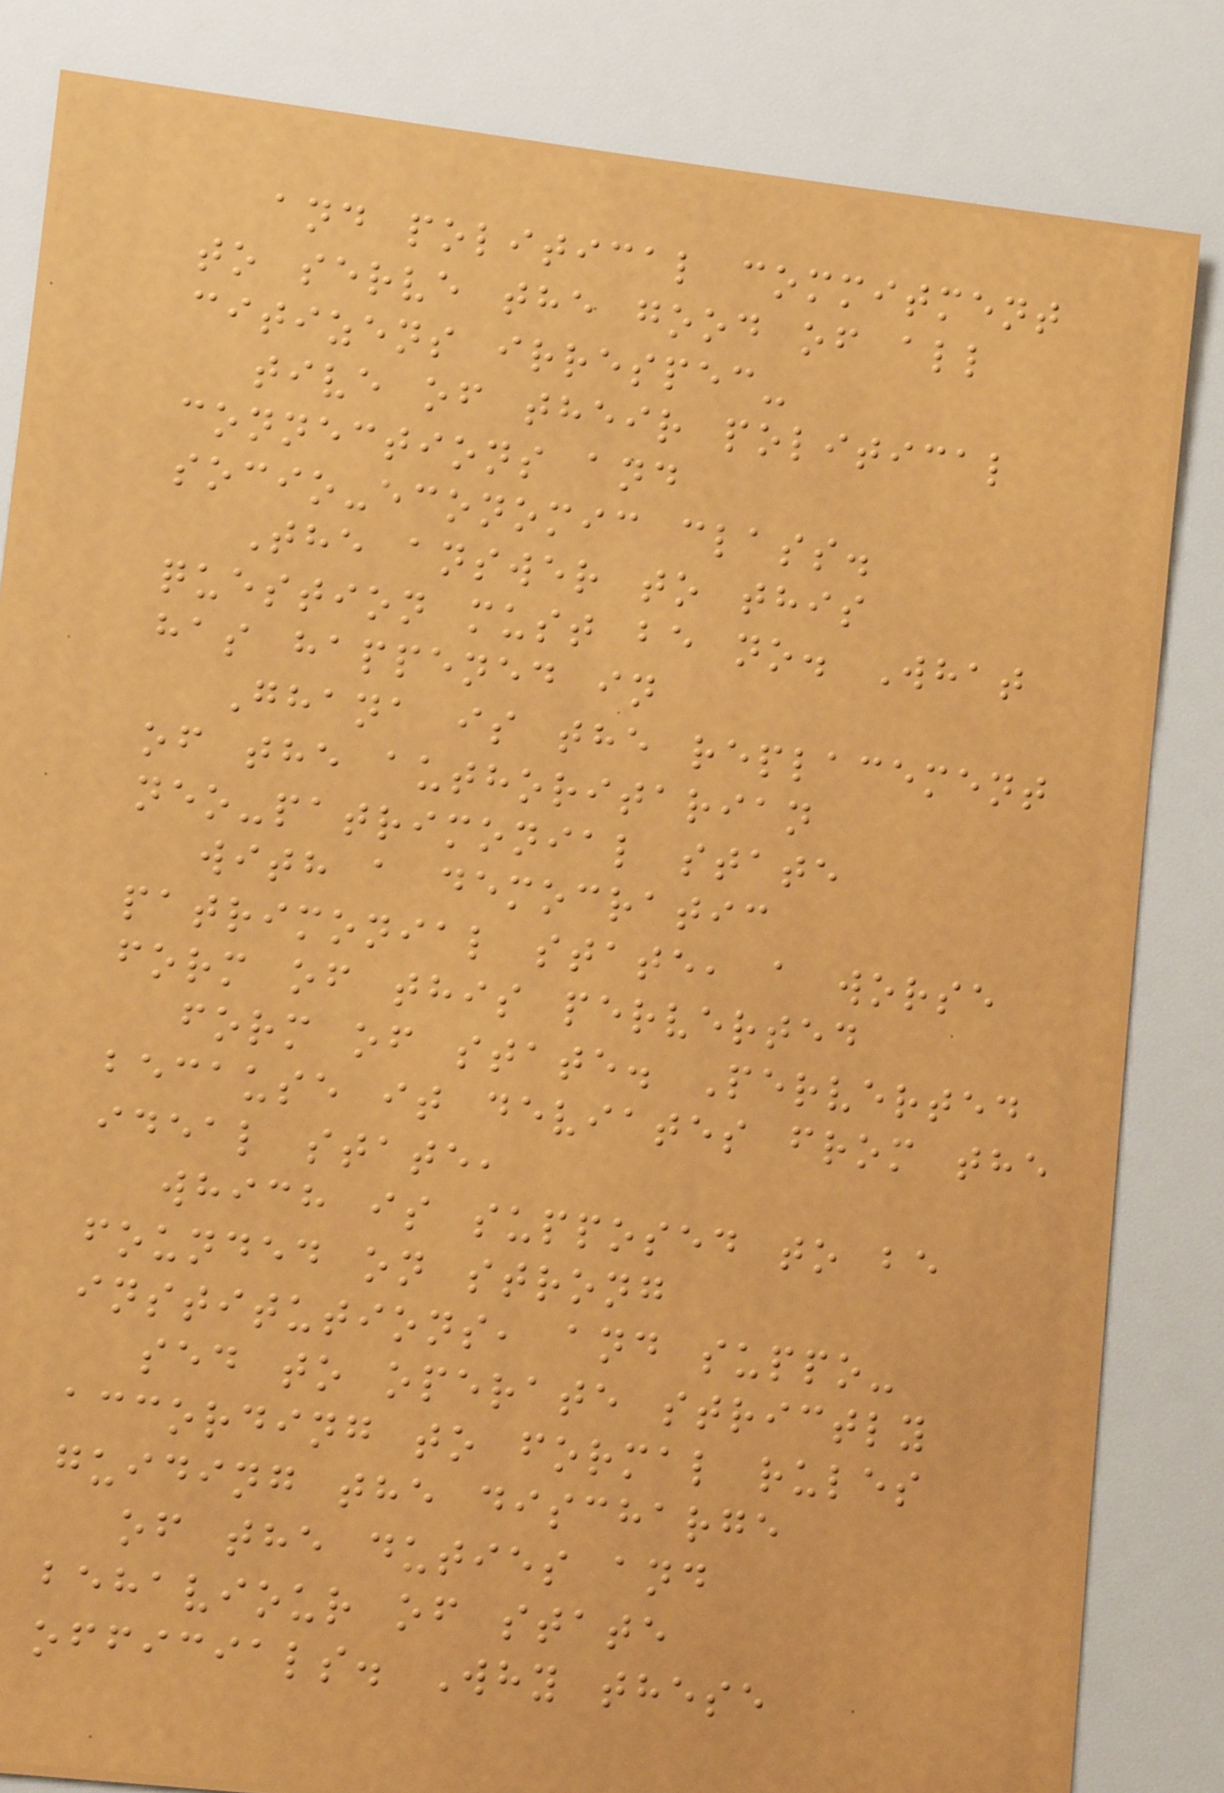and political commitment
to serve the good of all
citizens irrespec-
tive of their political
connections and
socio-economic class.
The answer to this
question must be no. What
has happened in
Ghana is the replacement
of the authoritarian
neo-patrimonial state
with a democratic
patrimonial state, a worse
form of this perverted
form of state. Perverted
because it deviates from the
ideal state,
which is supposed to be
founded on strong
institutions, and suppo-
sed to operate strictly
according to formal rules
guiding the discharge
of the duties and
behaviour of state
officials. Why these
